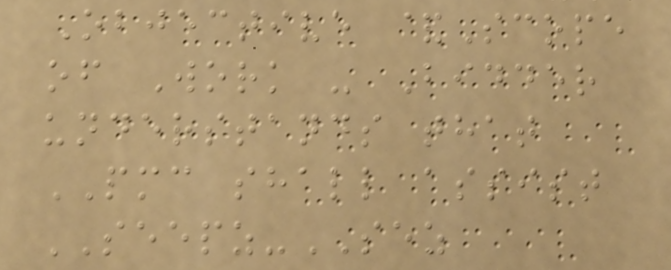Objective &Scope
of Work - Bidder
understands that
PMC shall assist
SEEPZ-SEZ
